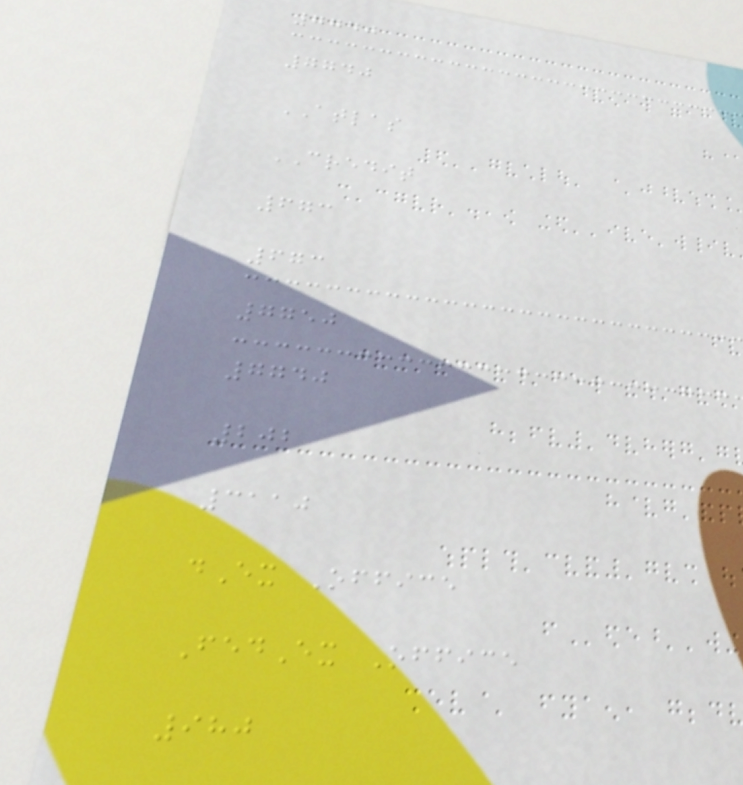7740
7740
ATLAS
CREDIT
673
673
7750
7740
202
3110
dEx Office
FedEx Office
980
